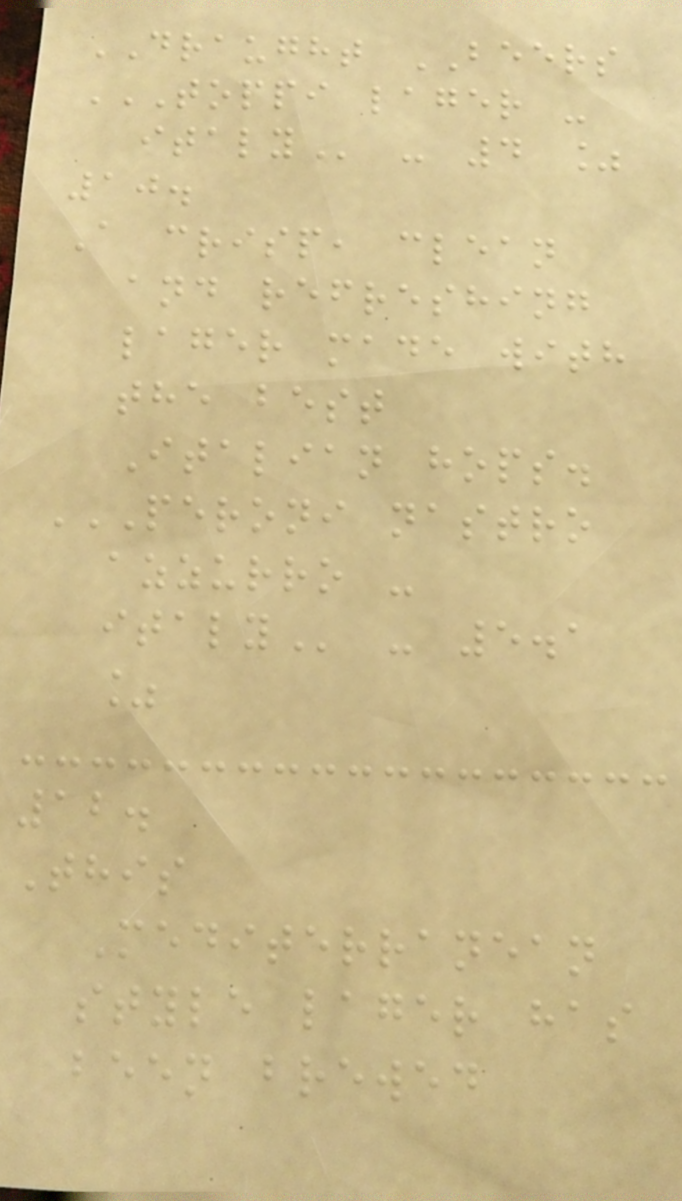DRAUGHT BEERS
TOPPI LAGER -
ITALY - 4 %
10.
A crisp, clean
and refreshing
lager made with
the best
Italian hops.
PERONI NASTRO
AZZURRO -
ITALY - 5.1
%
12.
This
Mediterranean
style lager has
been brewed
